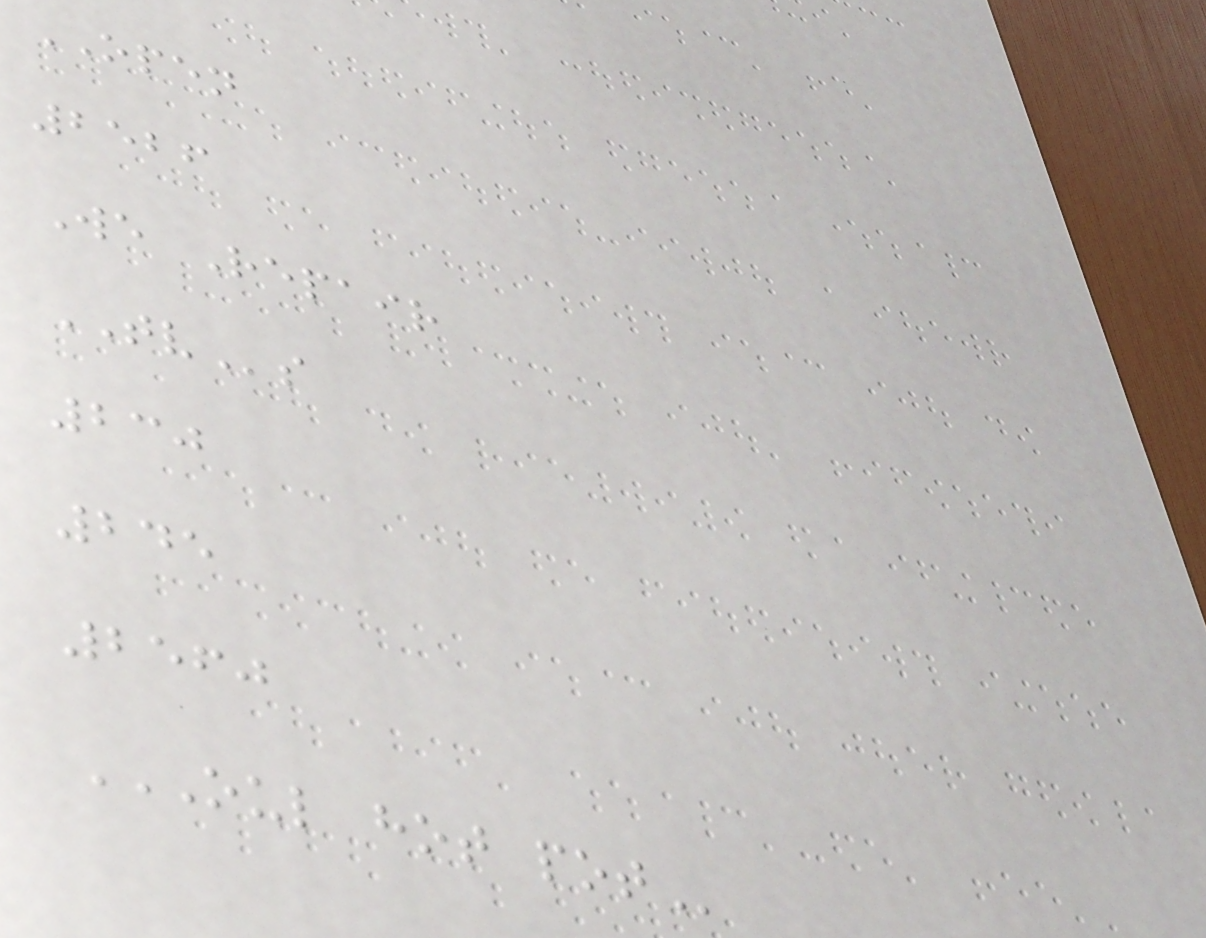OPEN
2526
We Repair
TVs
230
245
2560
OUL HOT POT
